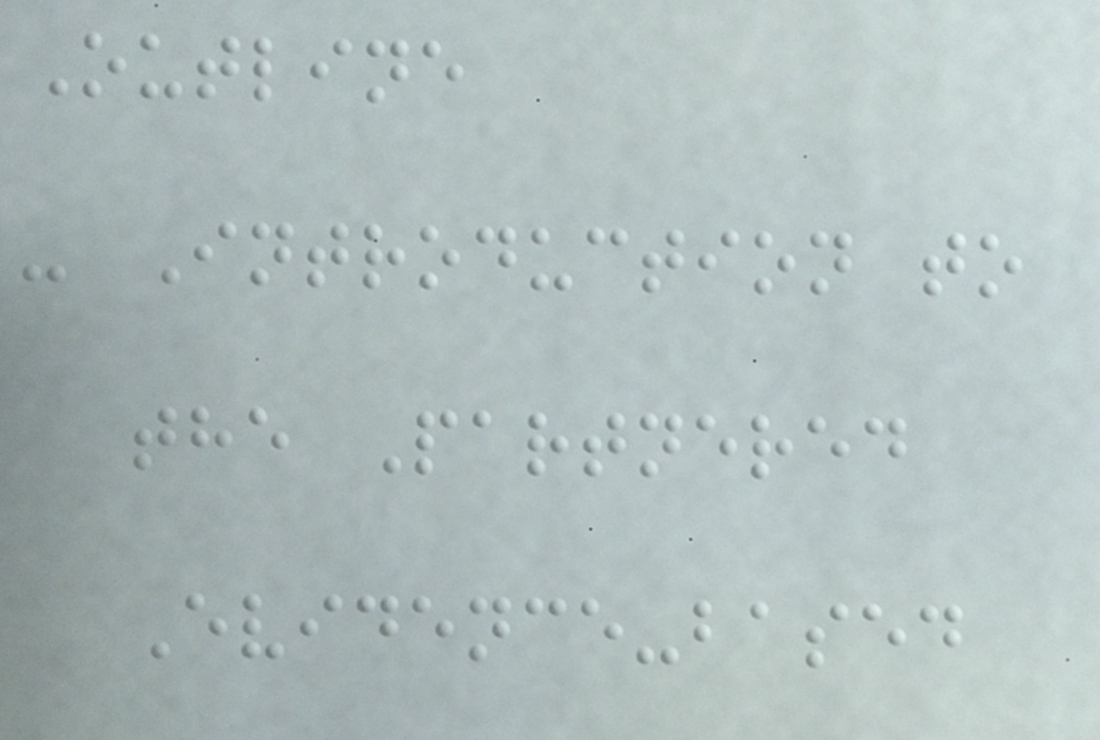Outline
- Introduction to
the Partnered
Evidence-based
